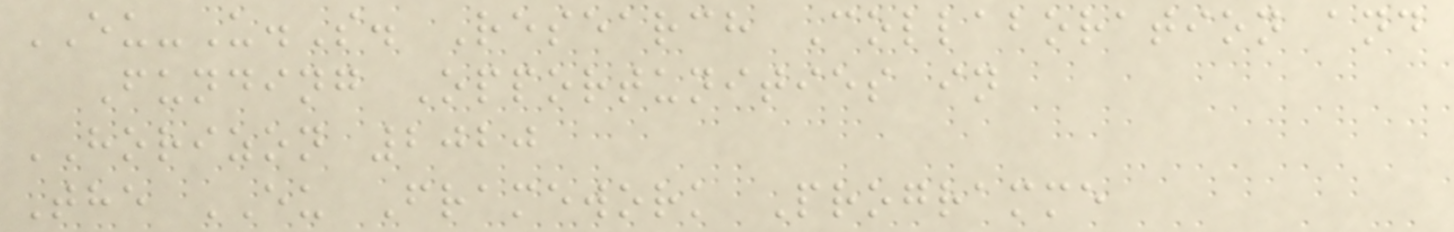EU-U.S. Research Collaboration and
Funding Opportunities in
HORIZON 2020
The EU Framework Programme
